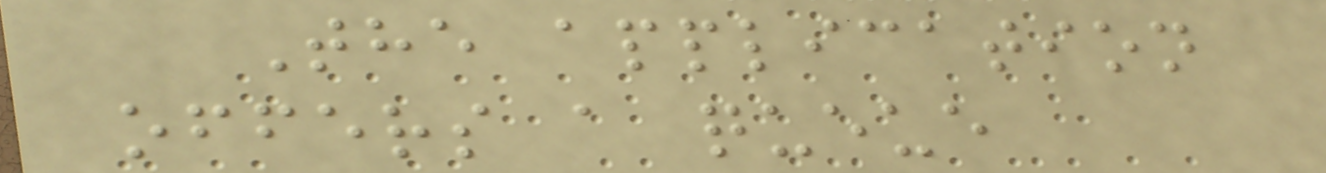The application
offers a queue
